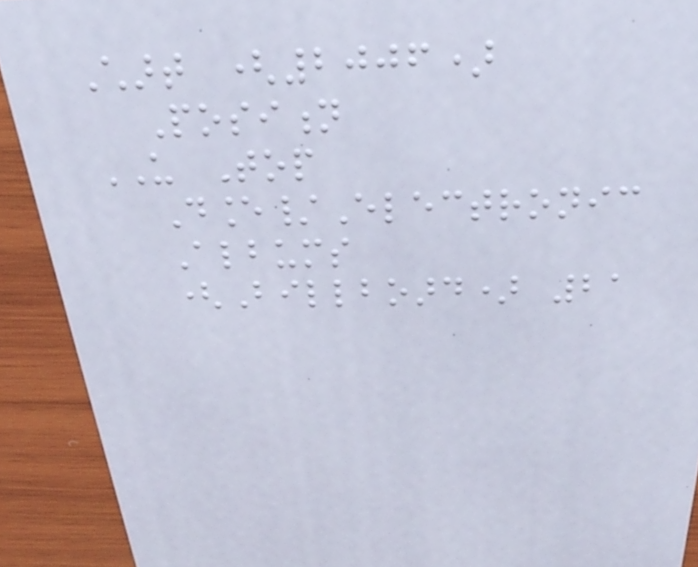Chart (2006)
Position
US Top
Dance/Electronic
Albums
(Billboard) 21
